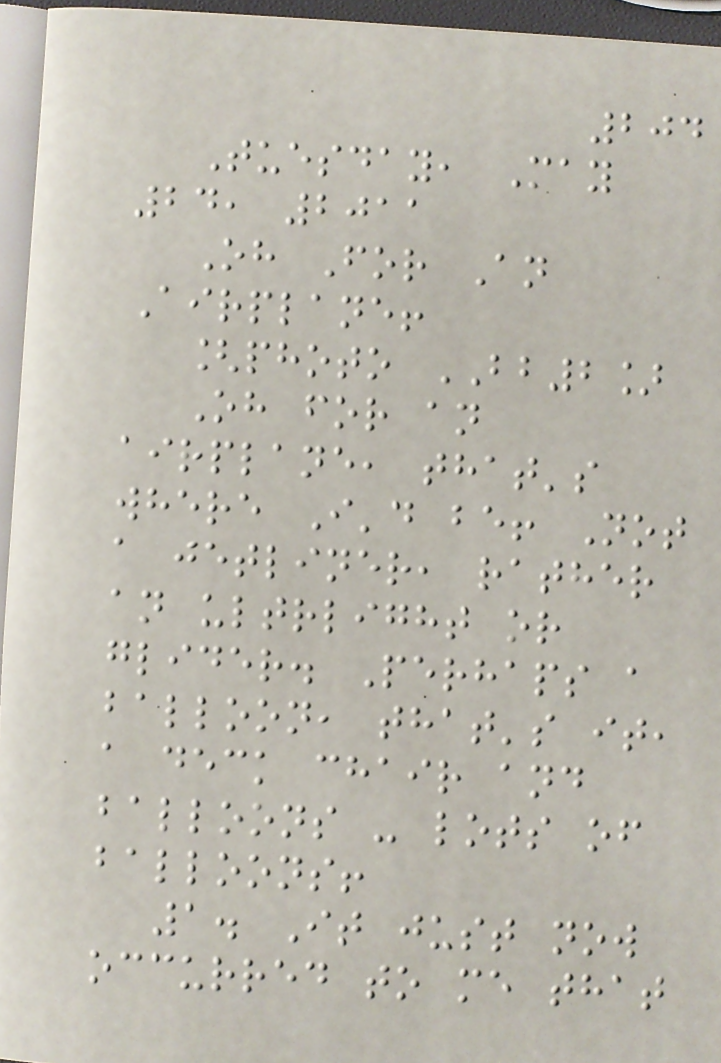204
Tuesday, May
24, 2011
Oh For An
Airplane!
[photo BB2]
Oh for an
airplane, that's
where I'd be! Not
a jetliner, rather
an ultrlight or
glider. Perhaps a
balloon, that's it,
a deck chair and
balloons - lots of
balloons!
1. It just now
occurred to me that
